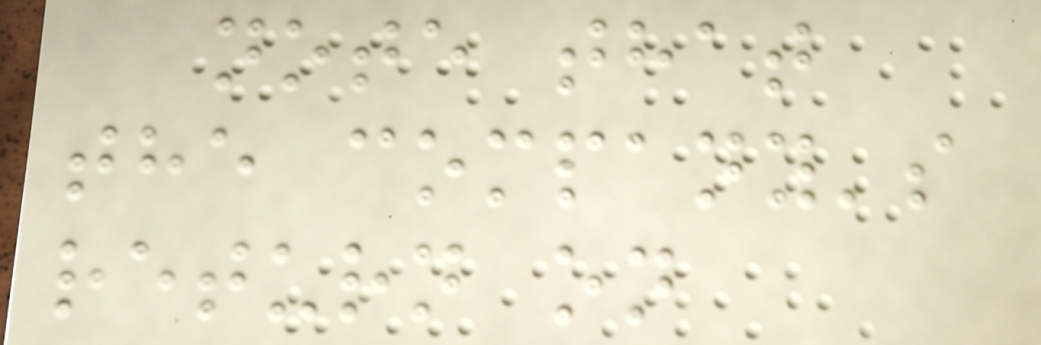note that
the company's
return on
